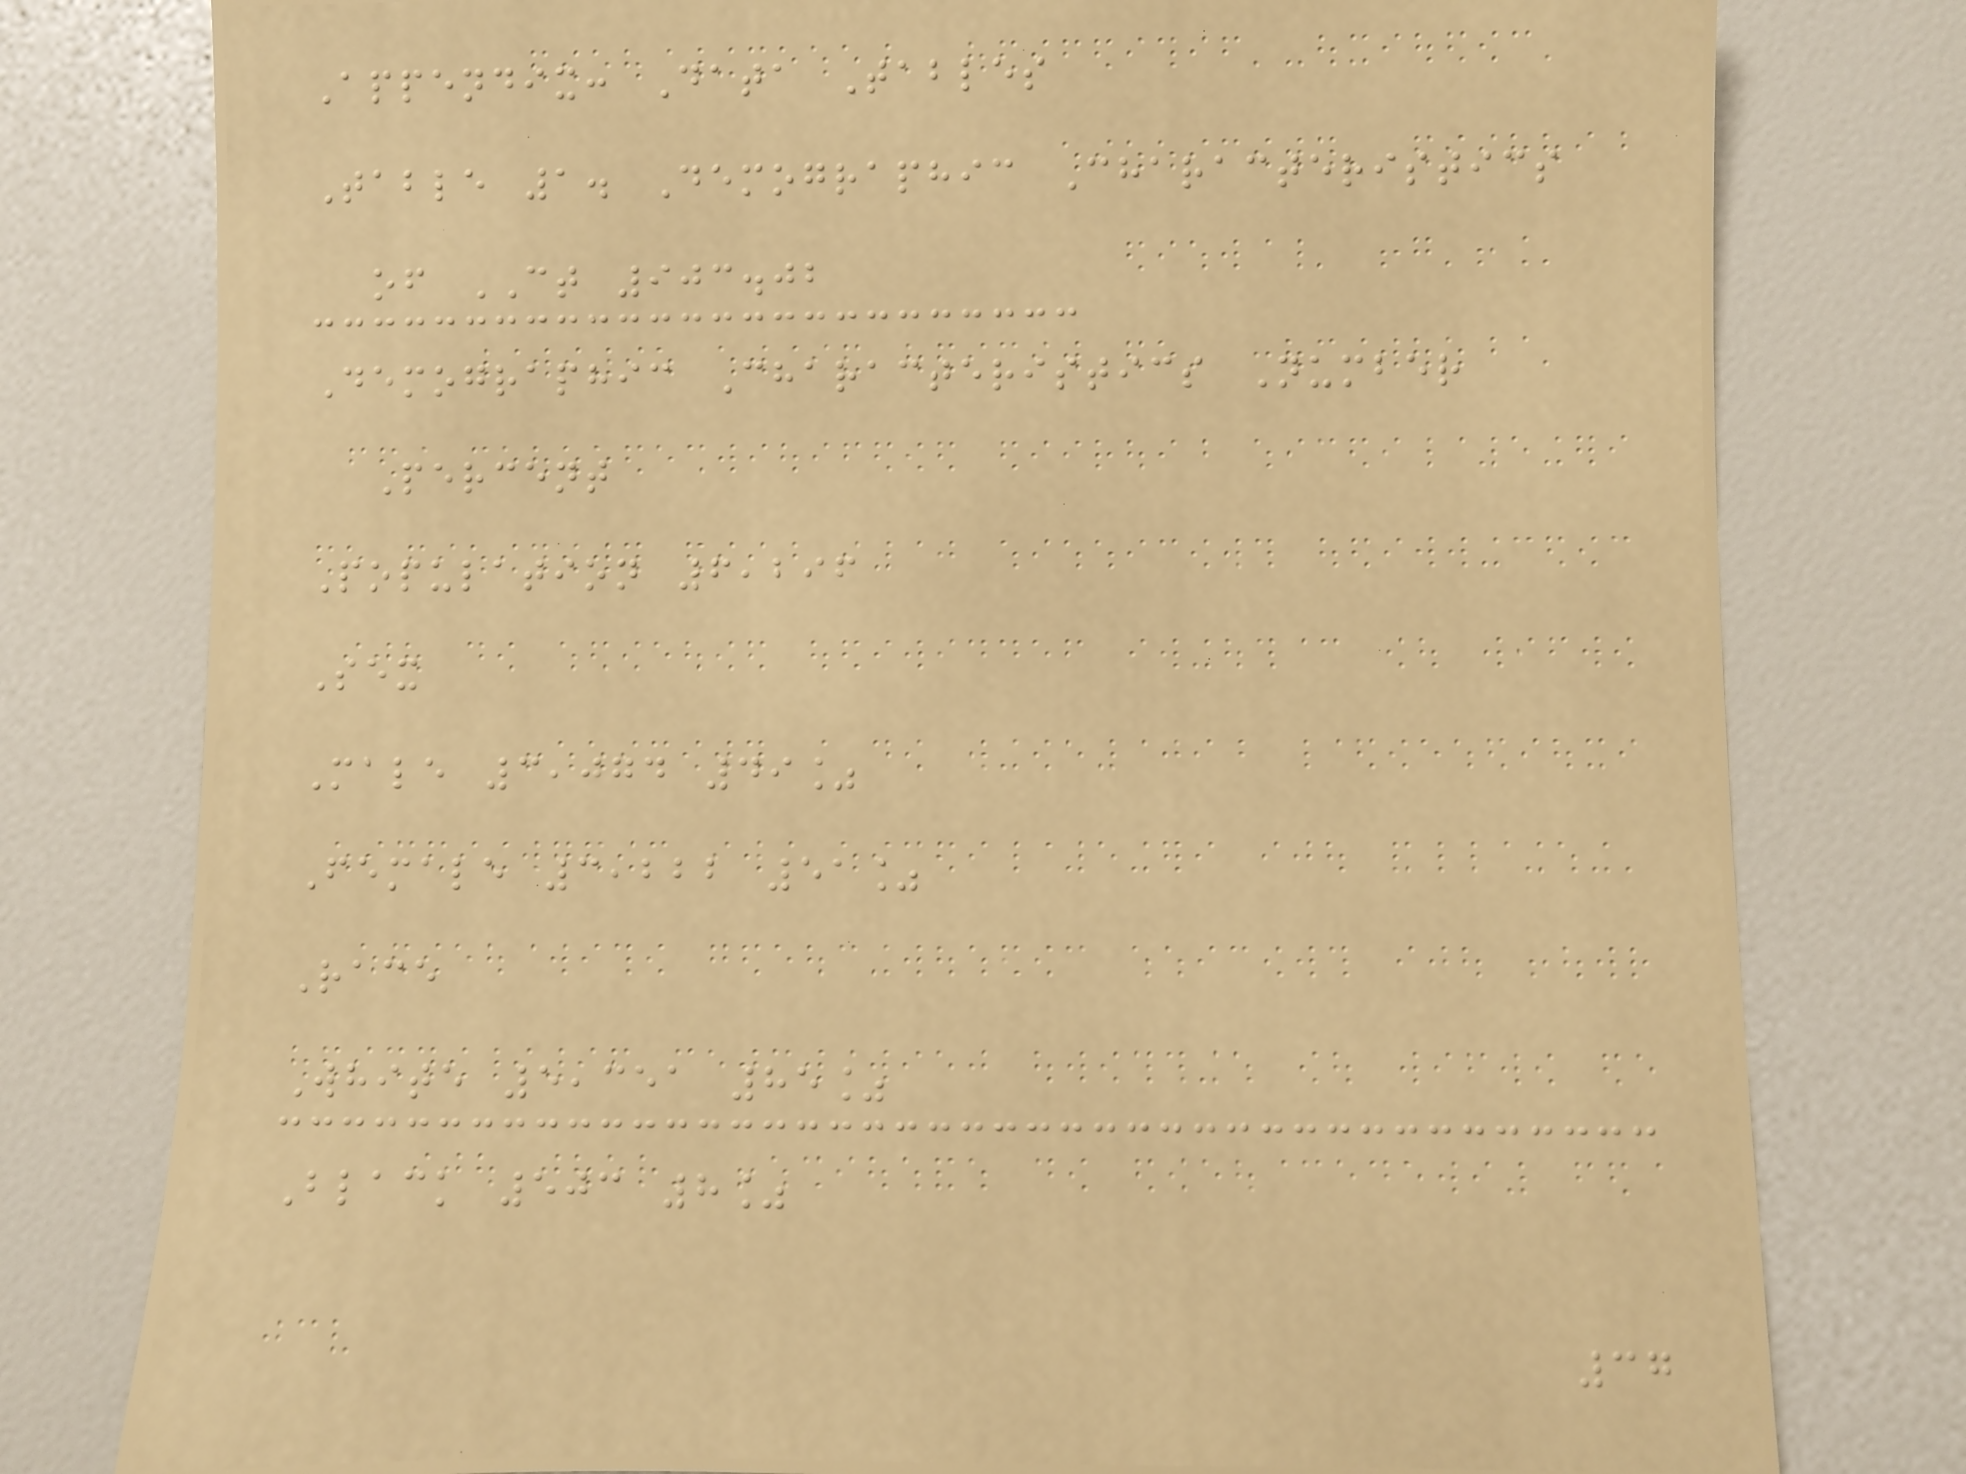Appendix: Data Tables
Table 1. Demographic Characteristics
of CT 903.02
Demographic Characteristics Number
Percent
Population 6,296
Sex
Male 3,074 49%
Female 3,222 51%
Race
White 5,351 85%
Black 503 8%
37
